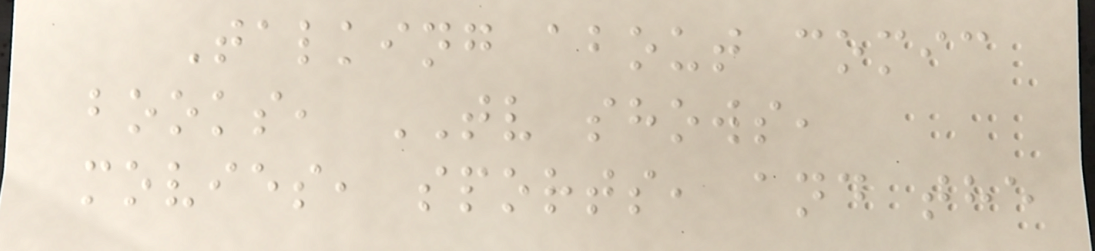Talking about comic
books, TV shows,
movies, sports, and the
